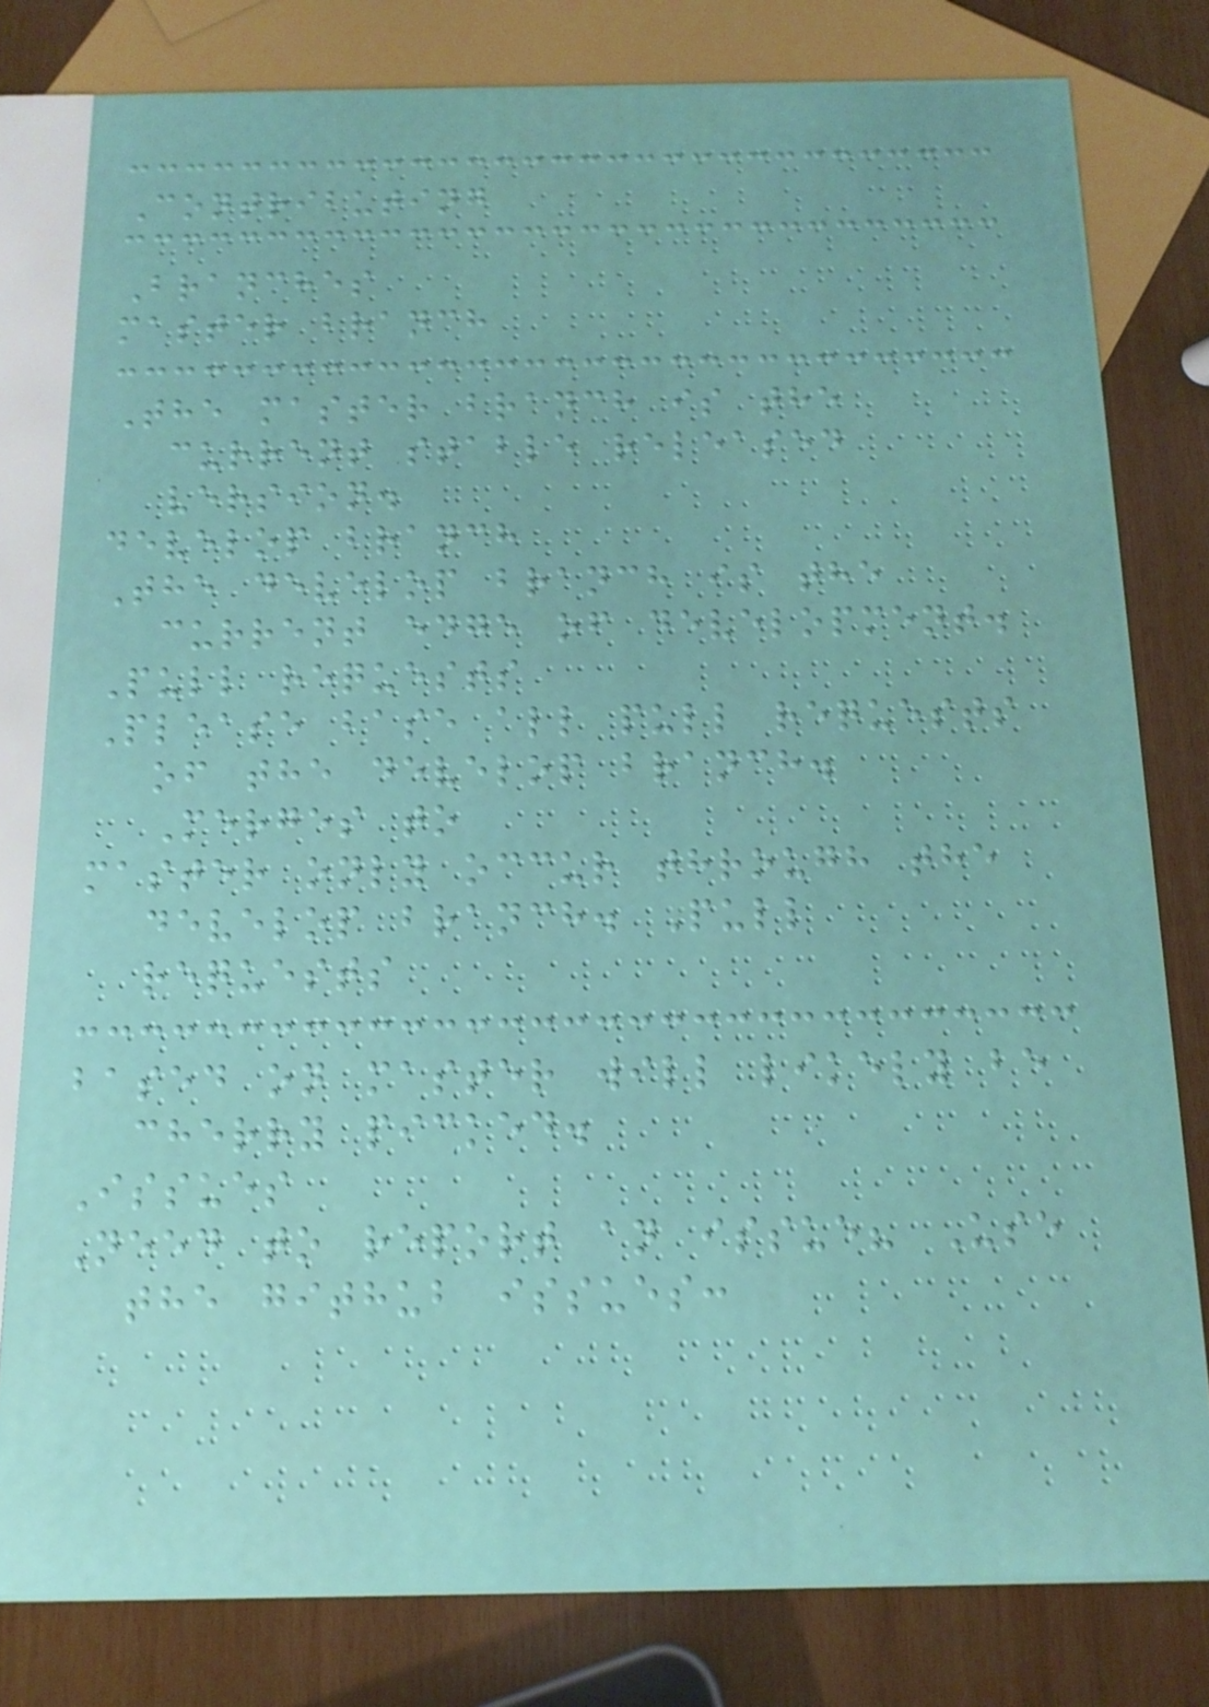Contributing
Branches
master branch
The master branch is the
current stable released
version.
develop branch
The develop branch is the
current edge of development.
Pull requests
Please base all pull requests
of the develop branch.
Merges to
master only occur through the
develop branch. Pull
requests
based on master will likely be
cherry picked.
Issues
Need to report an issue? Use
the github issues:
